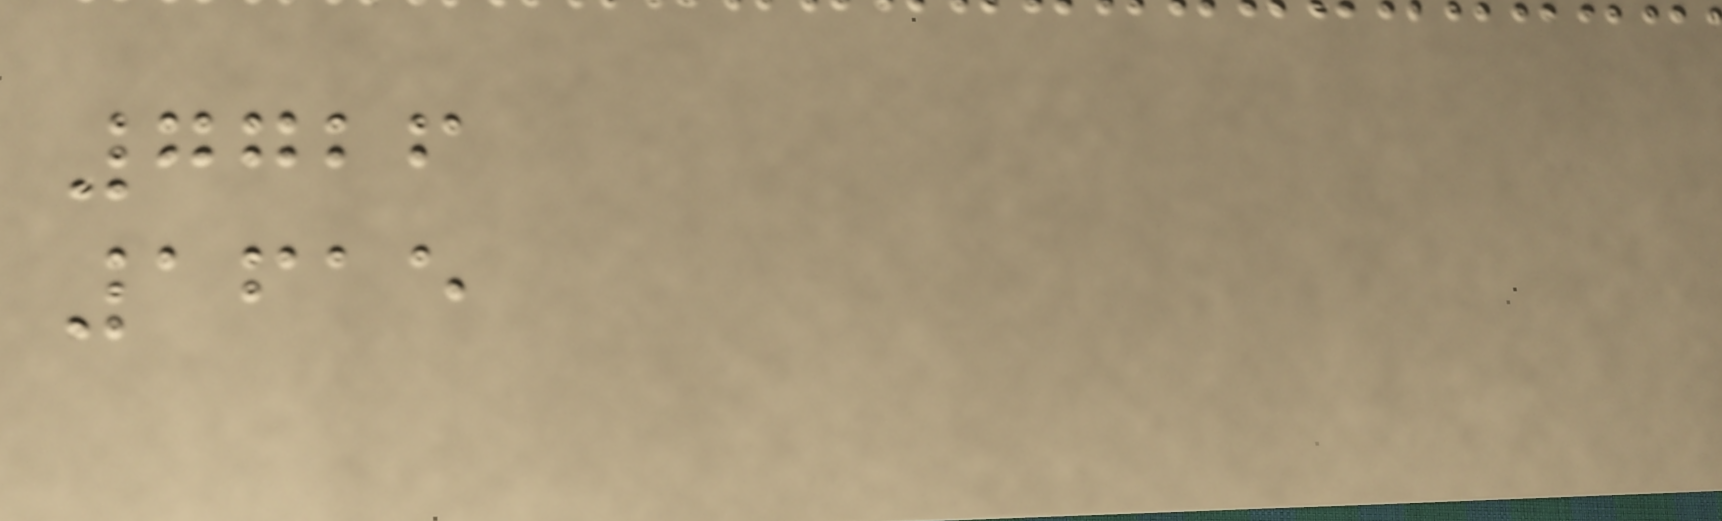7726
1615
